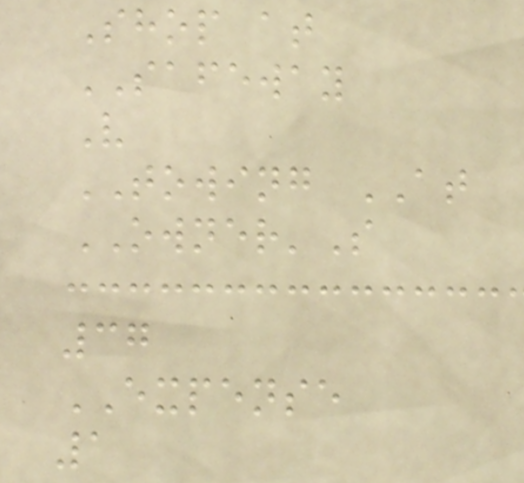Shop at
SAFEWAY
V
TOWING AT
OWNER'S
37
EXPENSE
1
